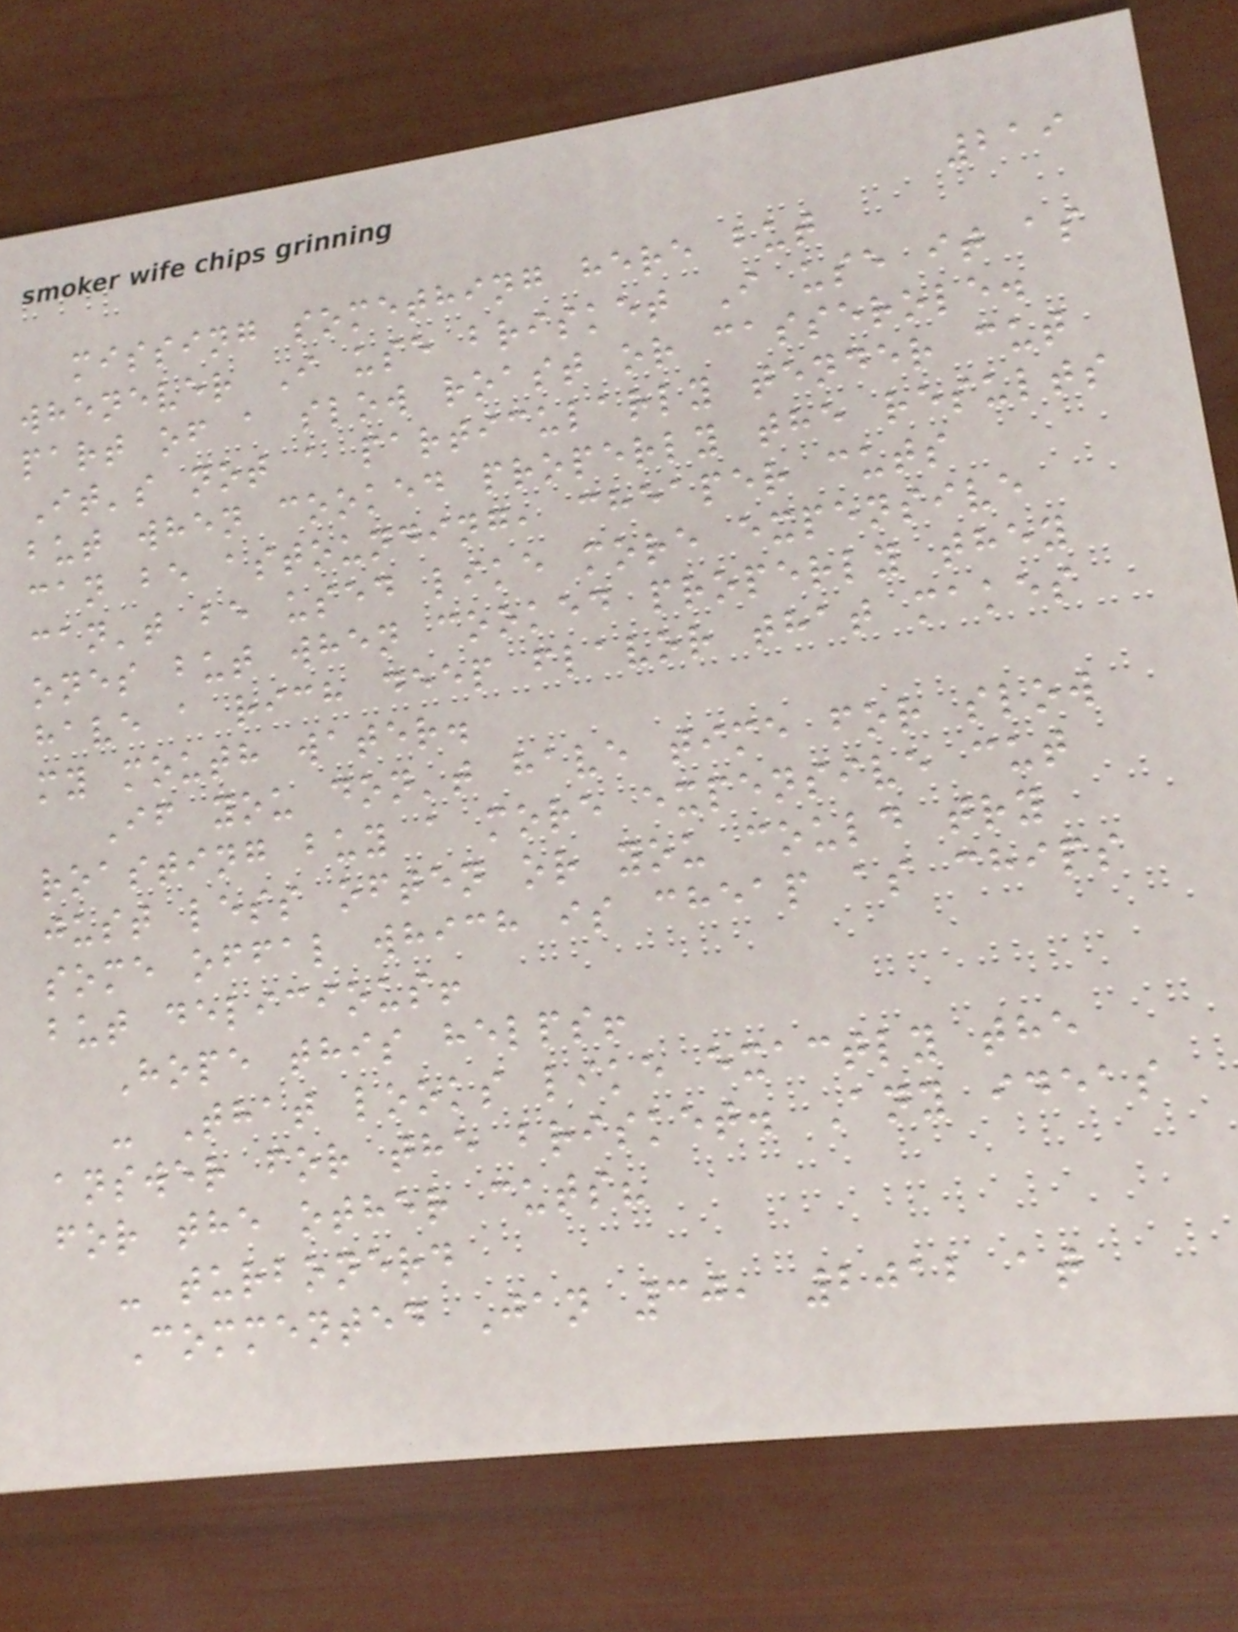219
missing something here but
whenever I use brisket I use it as
part of a slow roast or casserole.
It's not a particularly tender cut
but when cooked properly the results
can be astounding, cheaper cuts
can't be used like more expensive
ones but when cooked properly they
have a rich deep flavor that makes
my mouth water.
If you don't have time for slow
roasting buy a more expensive cut
just less often or you could try
some offal which is cheap as chips
but delicious!
Hope this helps!
- That looks like exactly the
answer for the brisket. Any ideas
for the other cuts?
- turbonerd
Commented Jan 30, 2012 at
